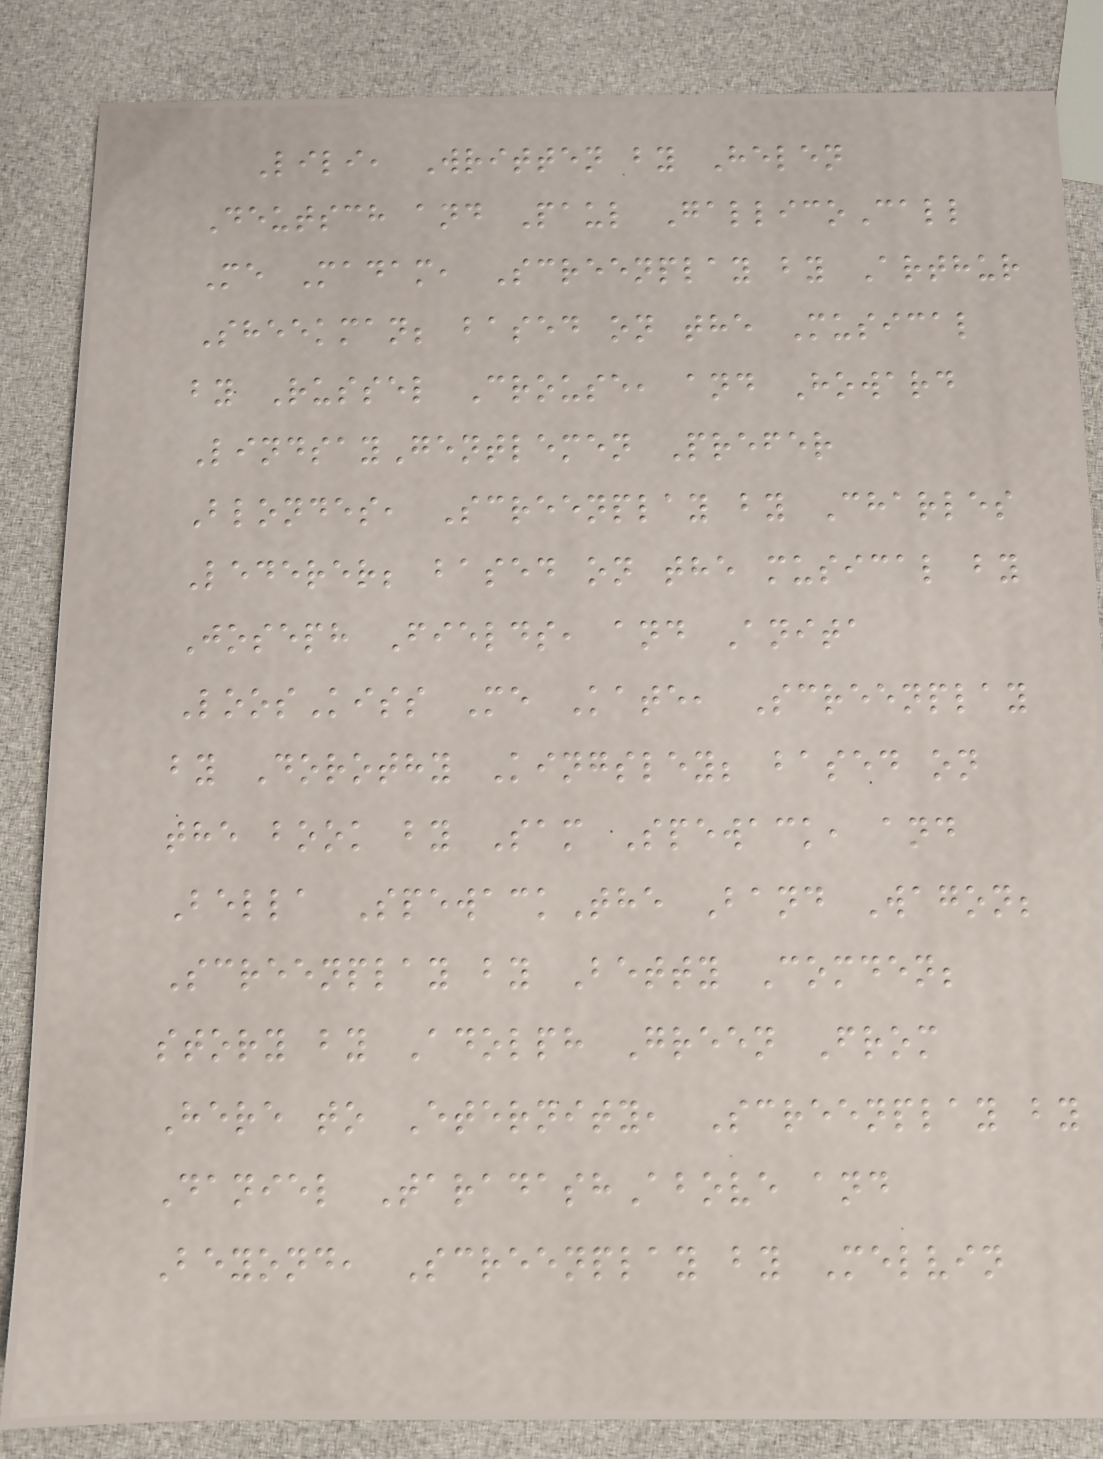Lili, Written by Helen
Deutsch and Paul GallicoCall
Me Madam, Screenplay by Arthur
Sheekman; based on the Musical
by Russel Crouse, and Howard
LindsayGentlemen Prefer
Blondes, Screenplay by Charles
Lederer; based on the musical by
Joseph Fields, and Anita
LoosKiss Me Kate, Screenplay
by Dorothy Kingsley; based on
the book by Sam Spewack, and
Bella SpewackThe Band Wagon;
Screenplay by Betty Comden;
story by Adolph Green From
Here to Eternity, Screenplay by
Daniel TaradashAbove and
Beyond, Screenplay by Melvin
